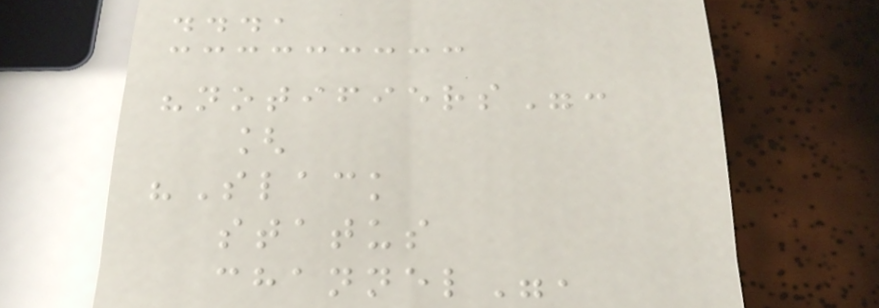...,
"notifiers":
[
"Slack
status
channel",
